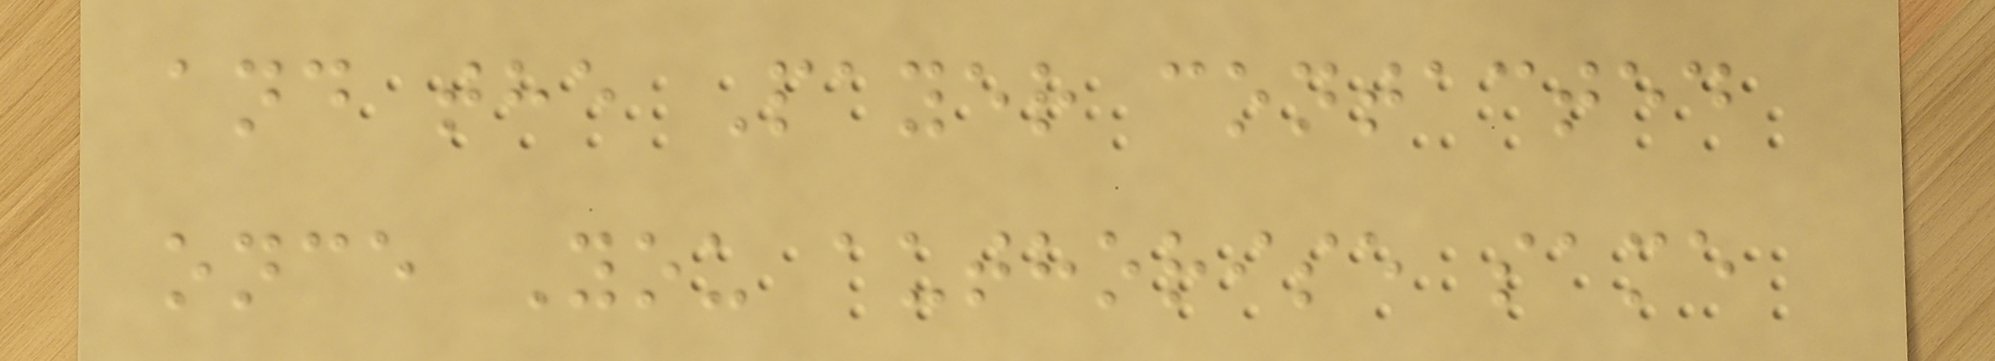and the Payer contacted
once You authorise same
